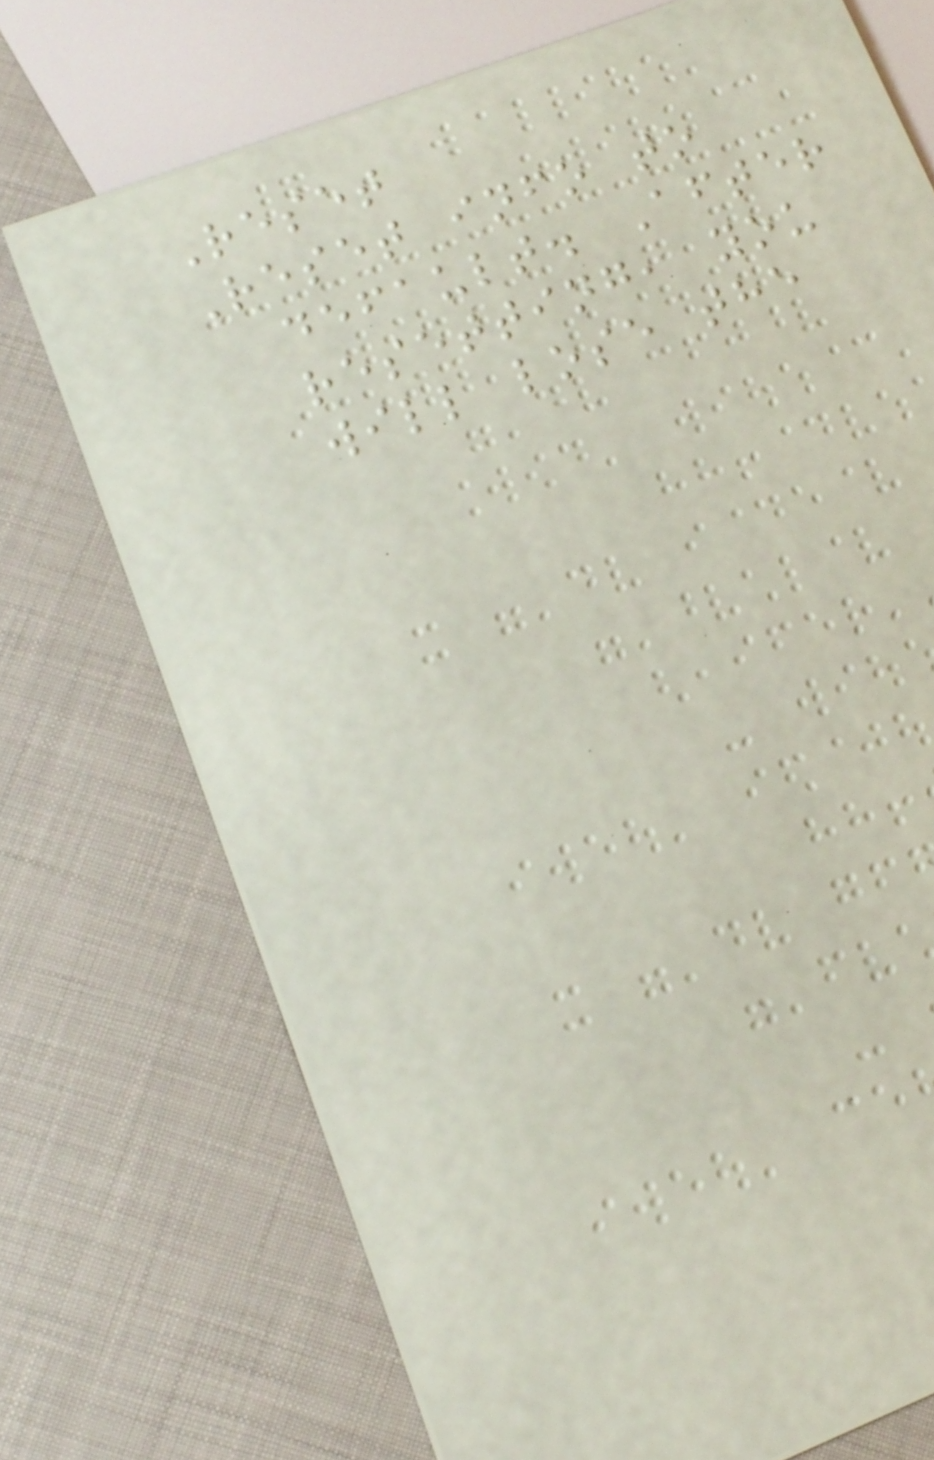Reset
Reset info to
default. After
resetting, you
will lose the
